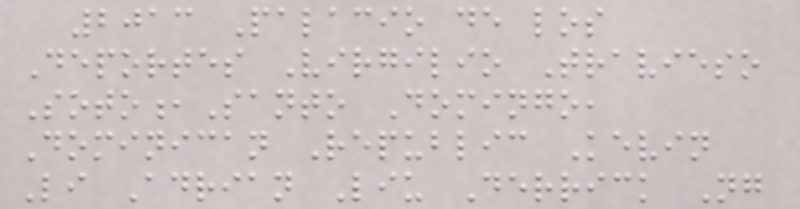2013 Palacio de los
Deportes Virgilio Travieso
Soto,Santo Domingo,
Dominican Republic Kevin
Li Adrian Liu Derrick Ng
